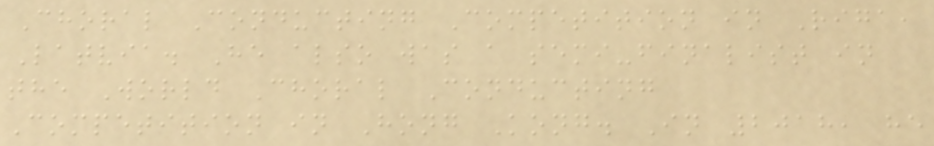Choral Conducting Competition in Riga,
Latvia. He also was a semi-finalist in
the World Choral Conducting
Competition in Hong Kong. In 2018, he
